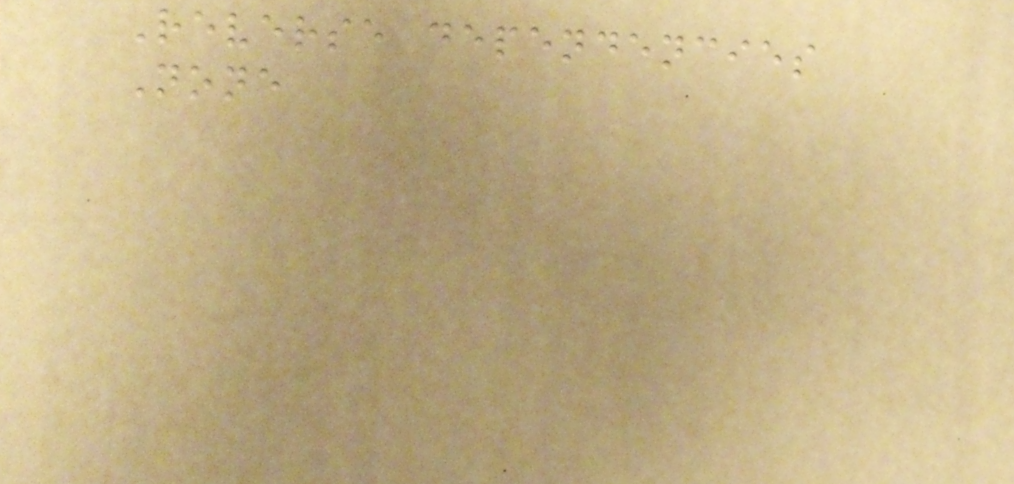Reverse dependencies
None
